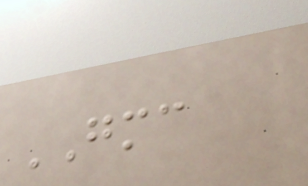GMC
